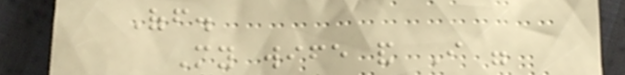Off.
My wife and I were
